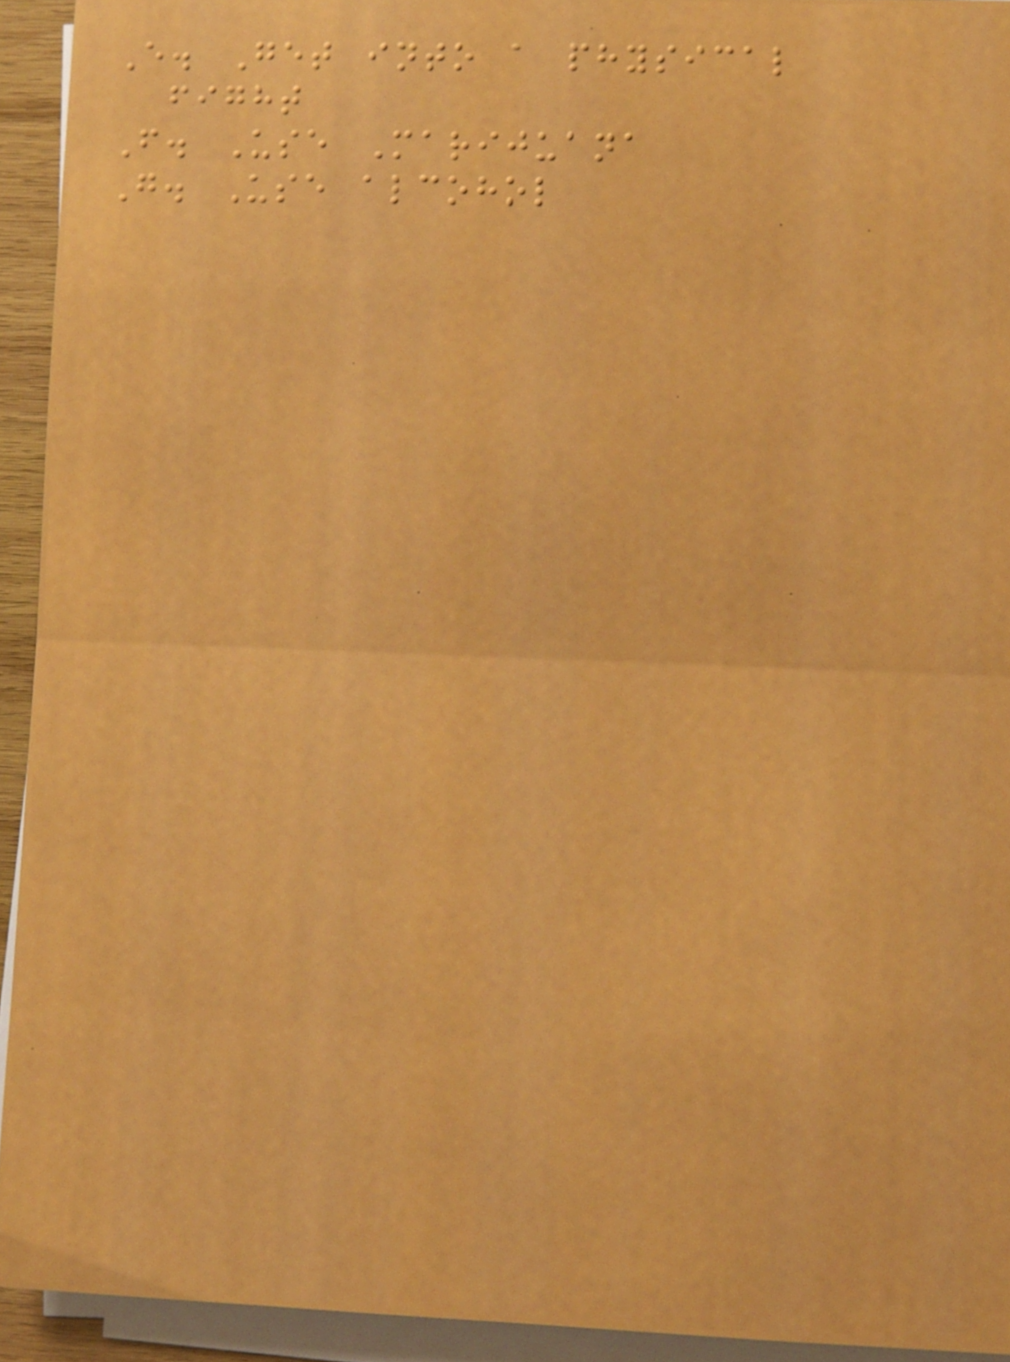E. Get into a physical
fight
F. Use Marijuana
G. Use alcohol
